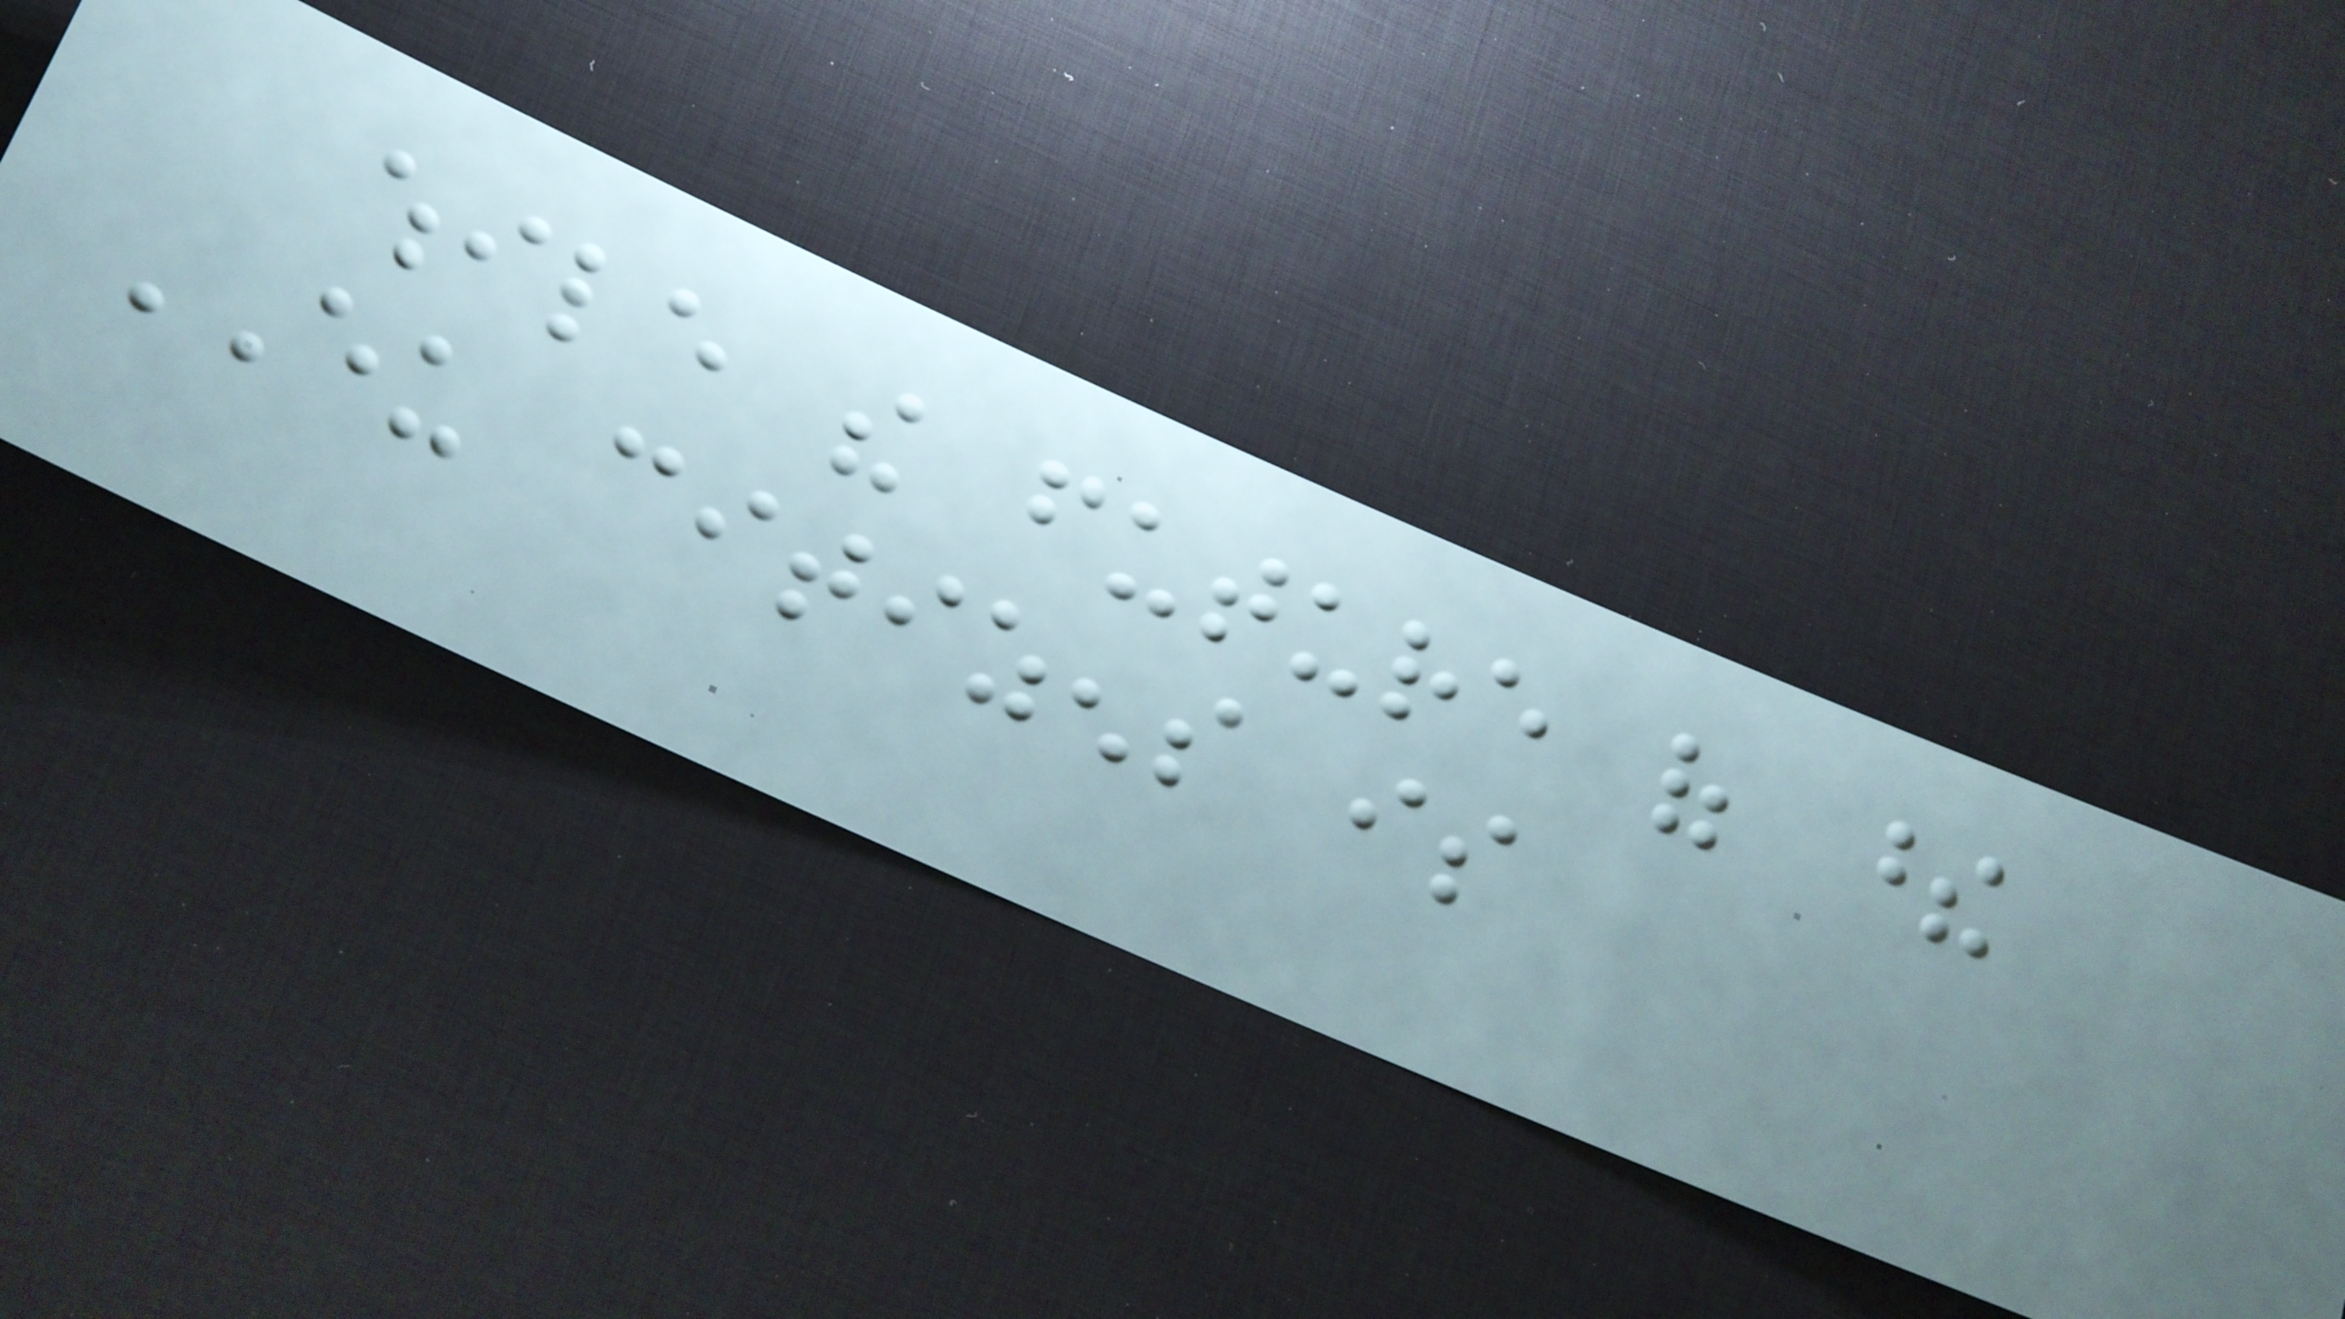while the future of these
EU citizens is
